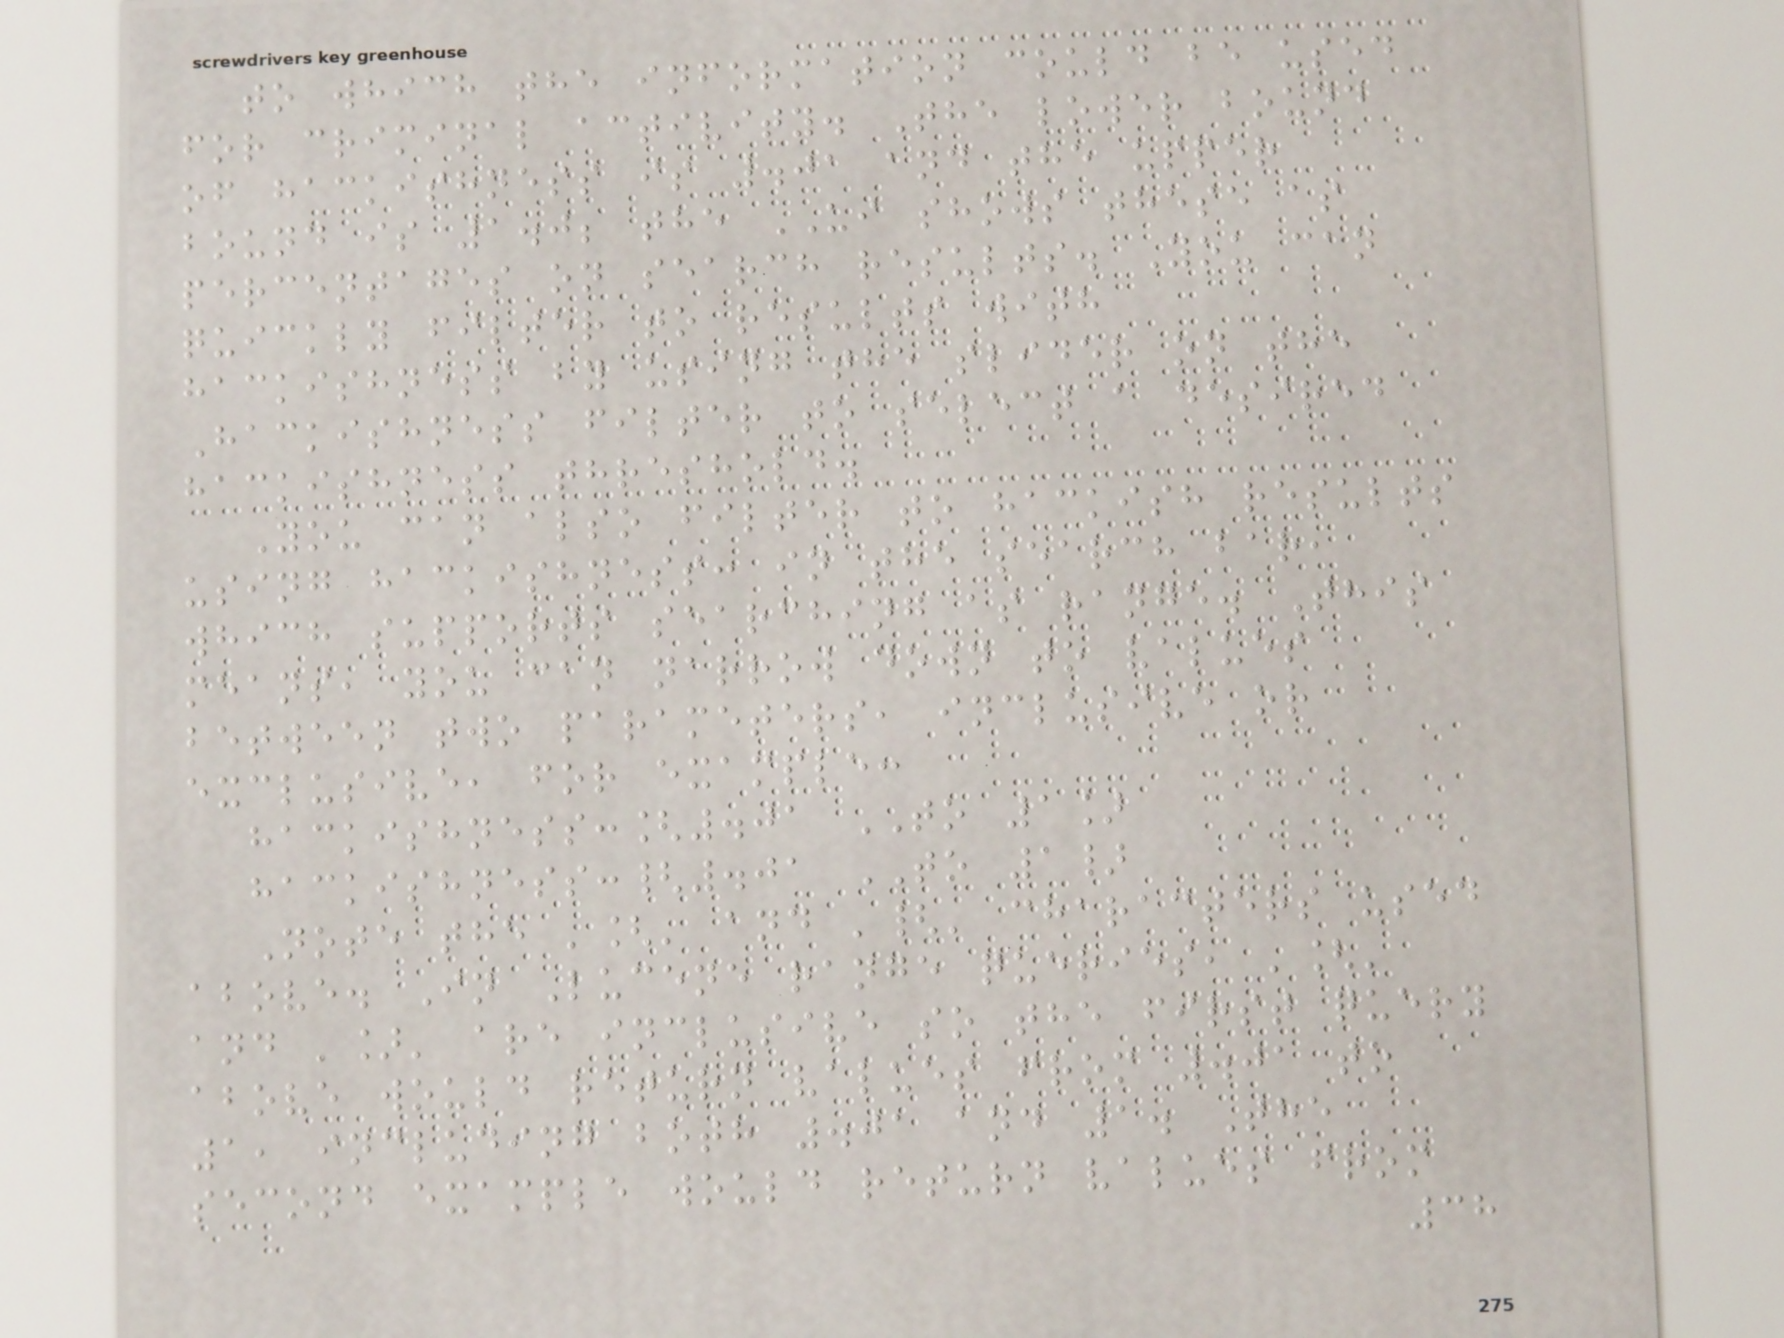to which the information could be used
for criminal activity. The lower bound
of hackishness is .01 and the upper
bound is 1.0; the UI shows these as
percentages on search results. You can
quickly filter to results with
hackishness by using the slider on the
Hackishness filter to select a desired
hackishness threshold.
You can also filter to hackish results
using hackishness: in the search bar,
which supports searching as range. This
means, you can narrow down to values
between two parameters, inclusive or
exclusive, for example:
hackishness:[.01 TO 1]
hackishness:{.01 TO 1}
Note the '[' and '{' characters used
above. In Lucene range queries, '['
and ']' are inclusive so the first query
above would return values from .01 to
1, including both .01 and 1. The
second example would return values from
38
